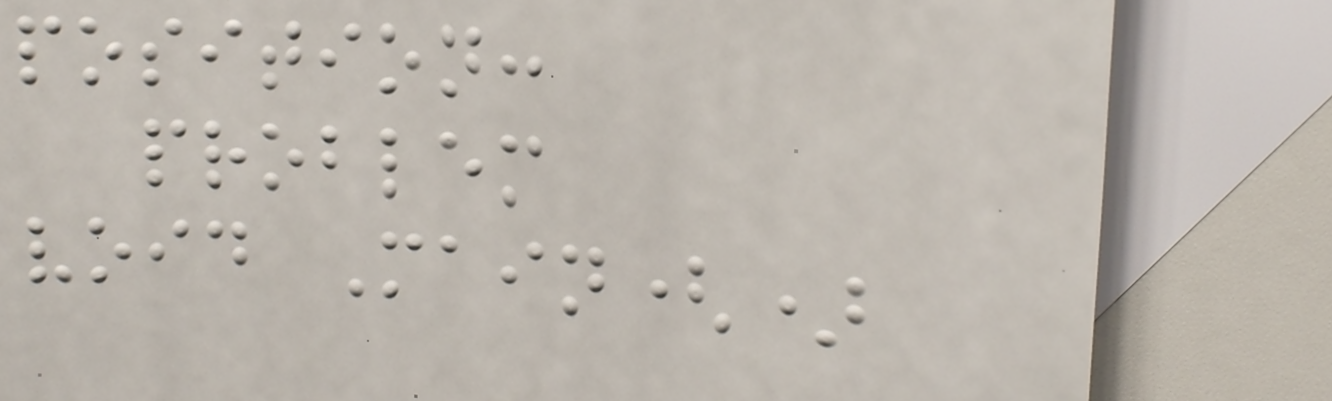position:
problem
void Main()
